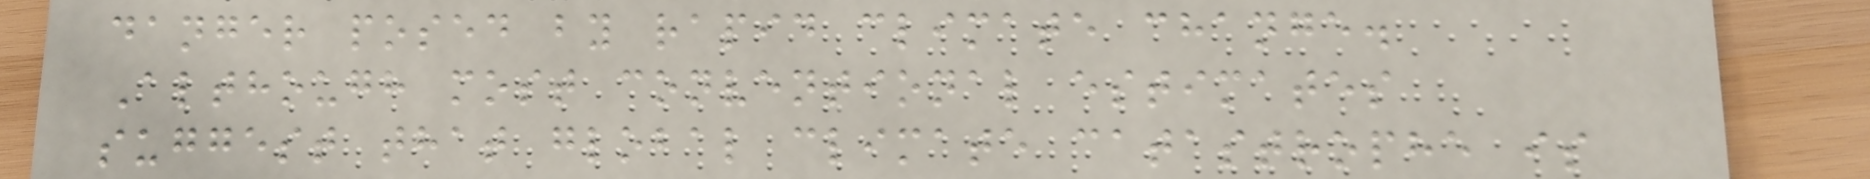danger posed by rapid climate change.
Although most conventional estimates
suggest that global climate catastrophe is
